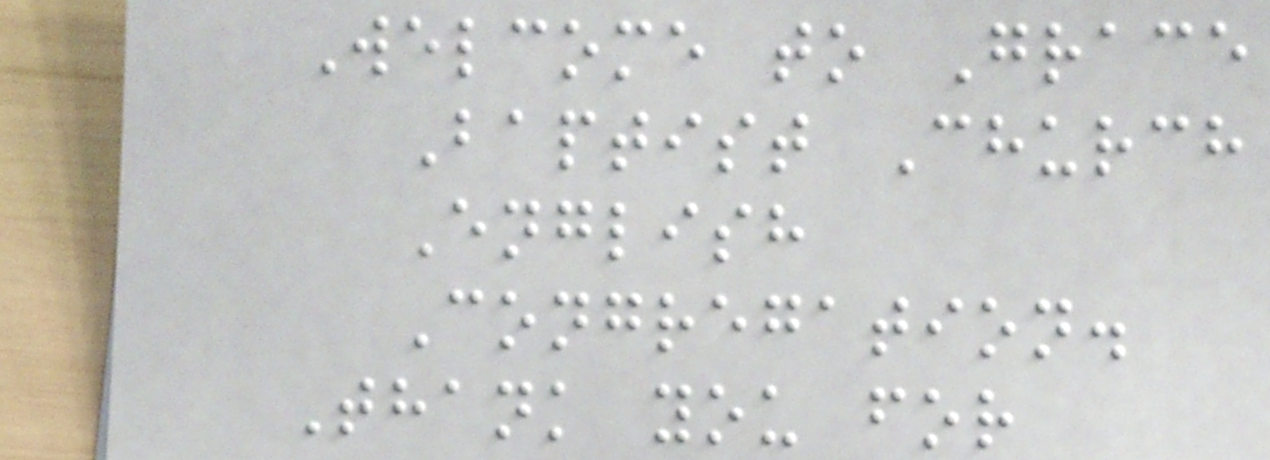Welcome to Grace
Baptist Church
English
Congregation.
Thank you for
